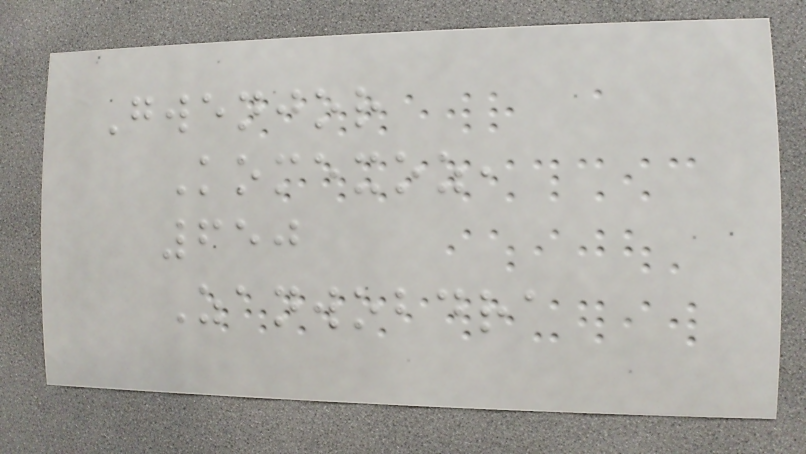Gwenjor
Komexoz,
650
Zanwobdra
